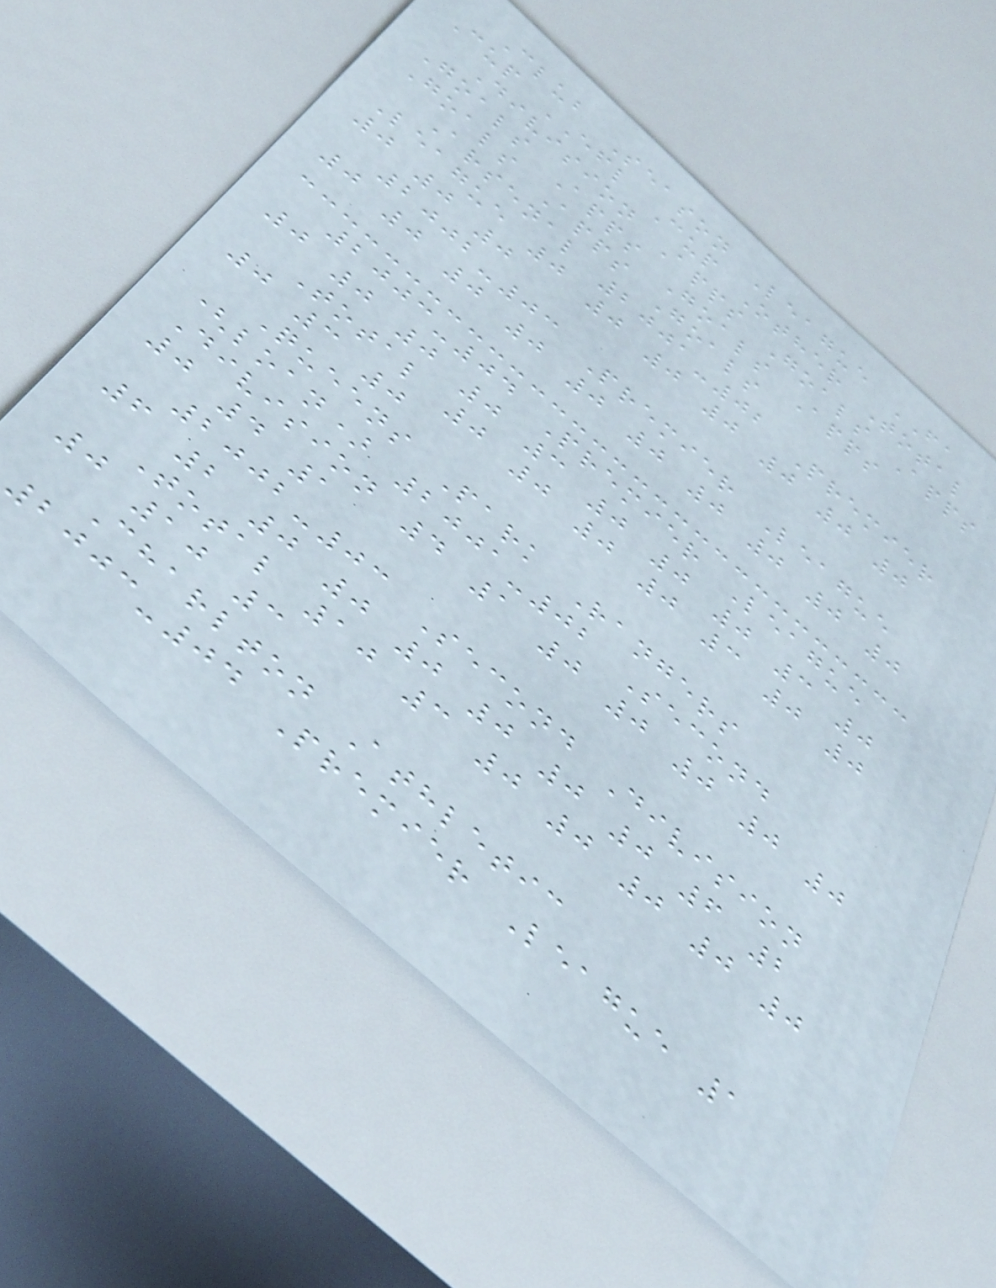Club Season League FA
Cup EFL Cup Other Total
Division Apps Goals Apps
Goals Apps Goals Apps
Goals Apps Goals
Arsenal 2001-02 Premier
League 0 0 0 0 0 0 0
0 0 0
2002-03 Premier League
0 0 0 0 0 0 0 0 0 0
2003-04 Premier League
0 0 0 0 3 0 0 0 3 0
Total 0 0 0 0 3 0 0
0 3 0
Queens Park Rangers
(loan) 2001-02 Second
Division 4 1 0 0 0 0 0
0 4 1
2002-03 Second Division
6 2 0 0 0 0 0 0 6 2
Total 10 3 0 0 0 0 0
0 10 3
Charlton Athletic
2003-04 Premier League 1
